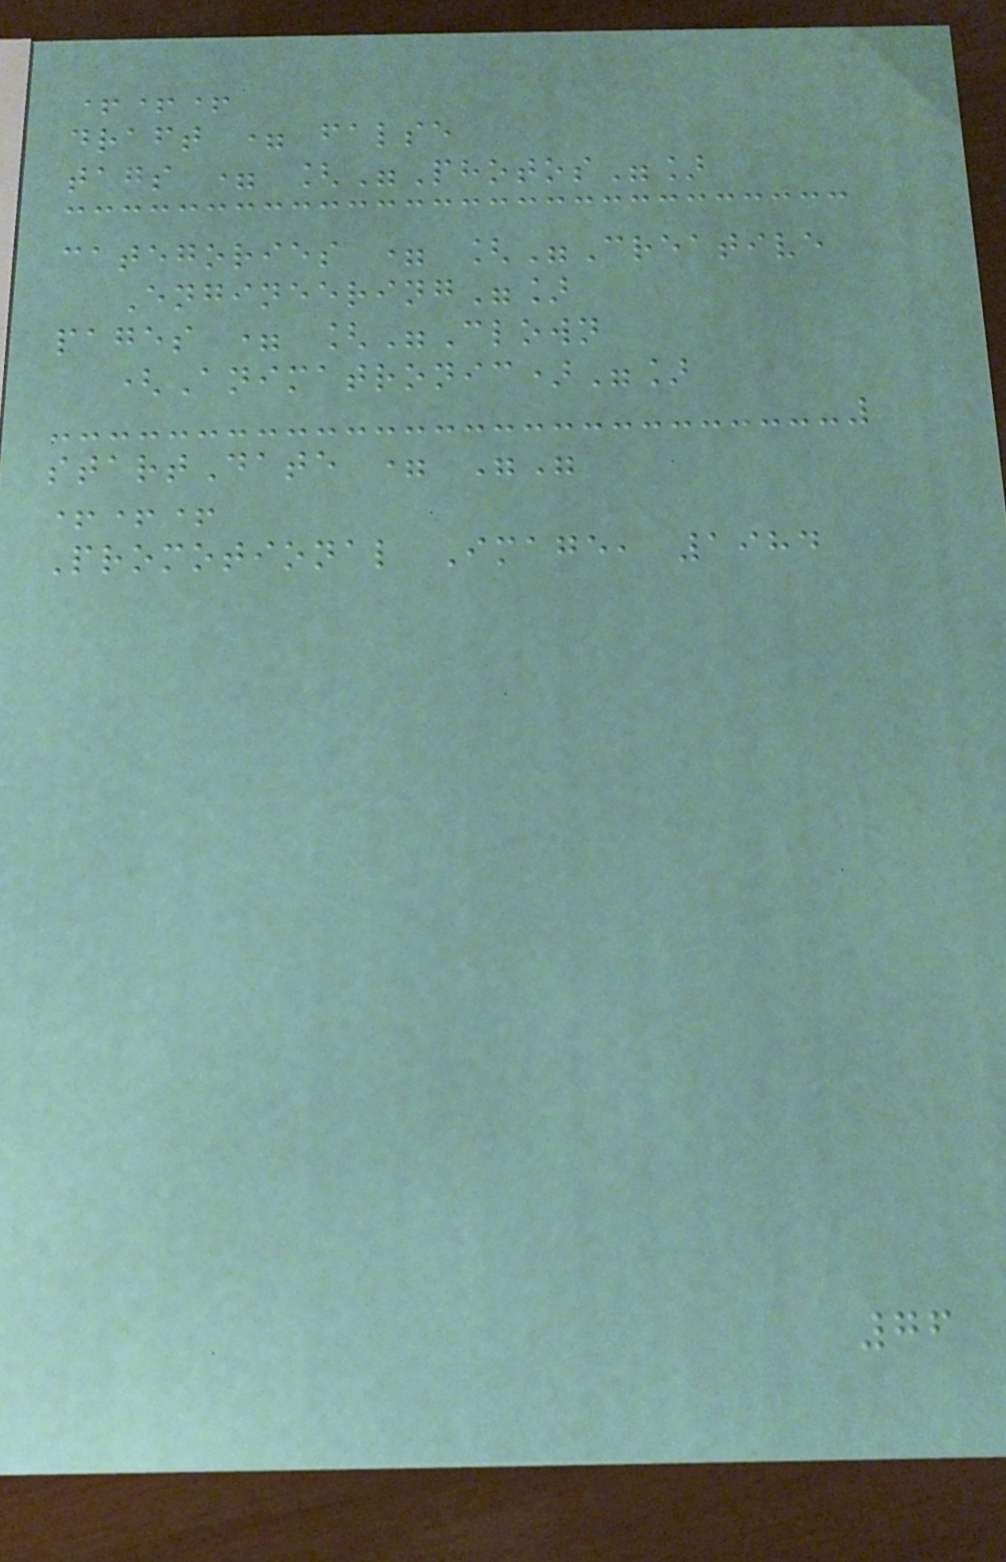+++
draft = false
tags = ["Photos"]
categories = ["Creative
Engineering"]
pages = ["Clown
(Animatronic)"]
startDate = ""
+++
Promotional Image, 1984
76
